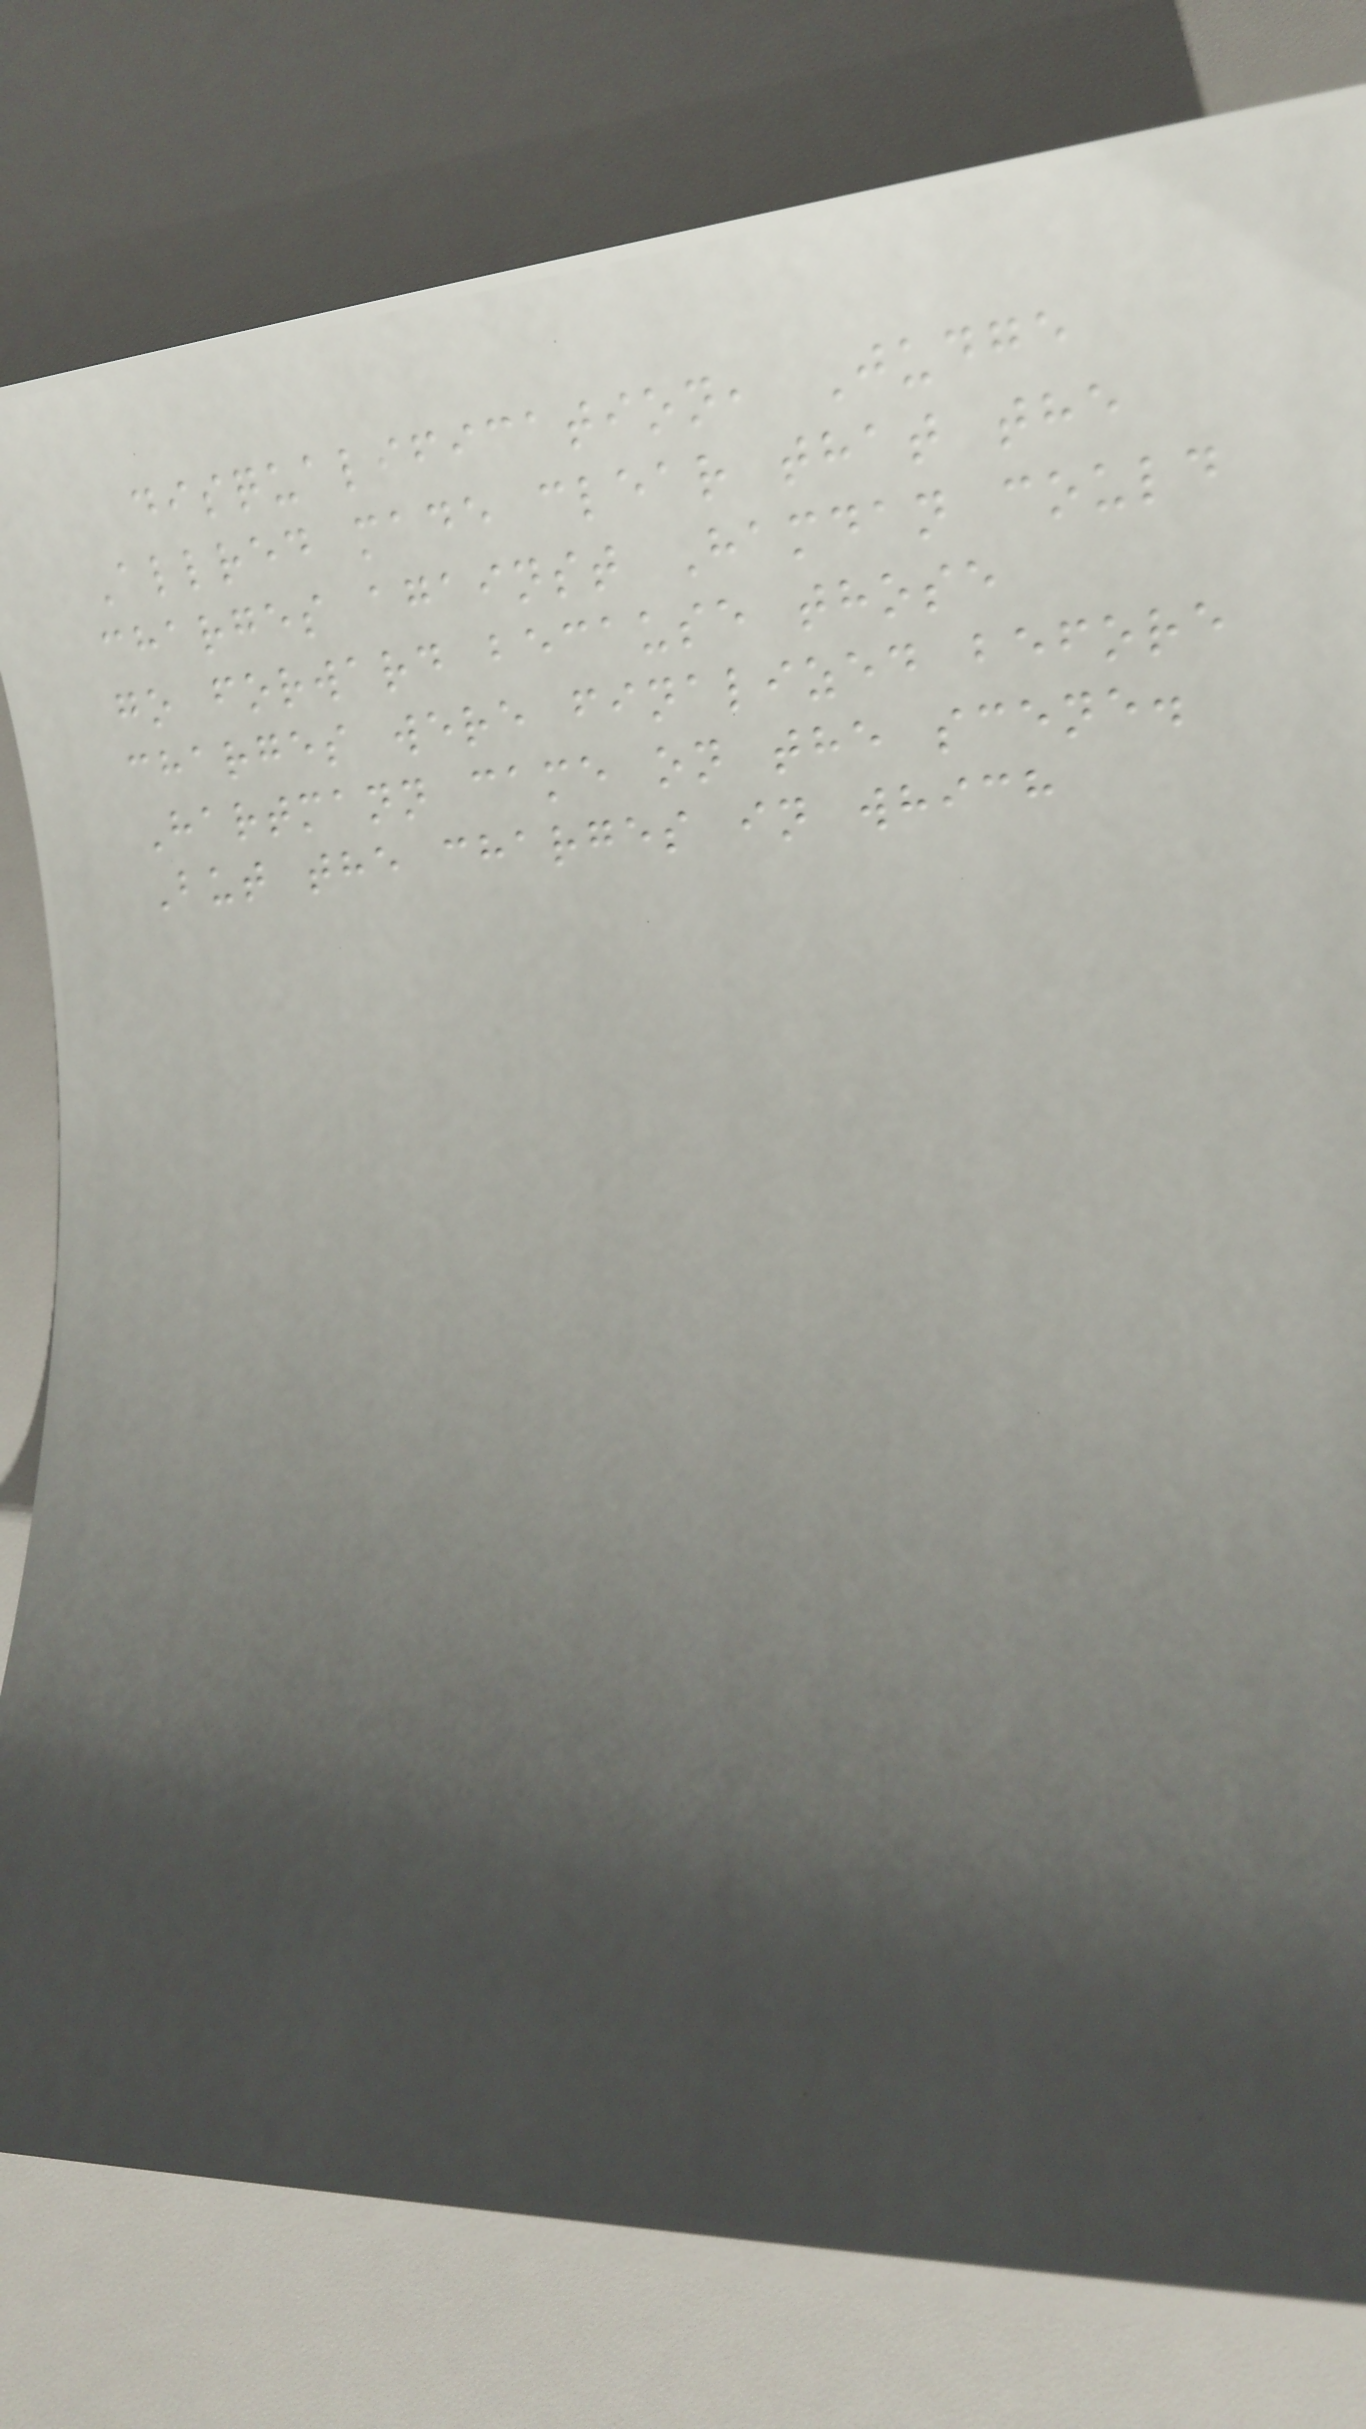disqualification, Judge
Allred made clear that the
charges against Hamdan could
go forward because those
charges were finalized before
Hartmann came on the scene.
But the charges in which
